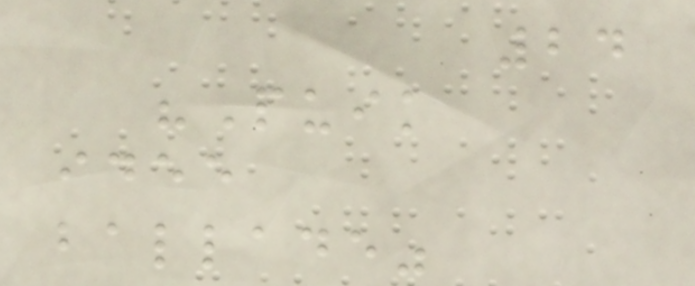24
"Puik
idee
ballade"
